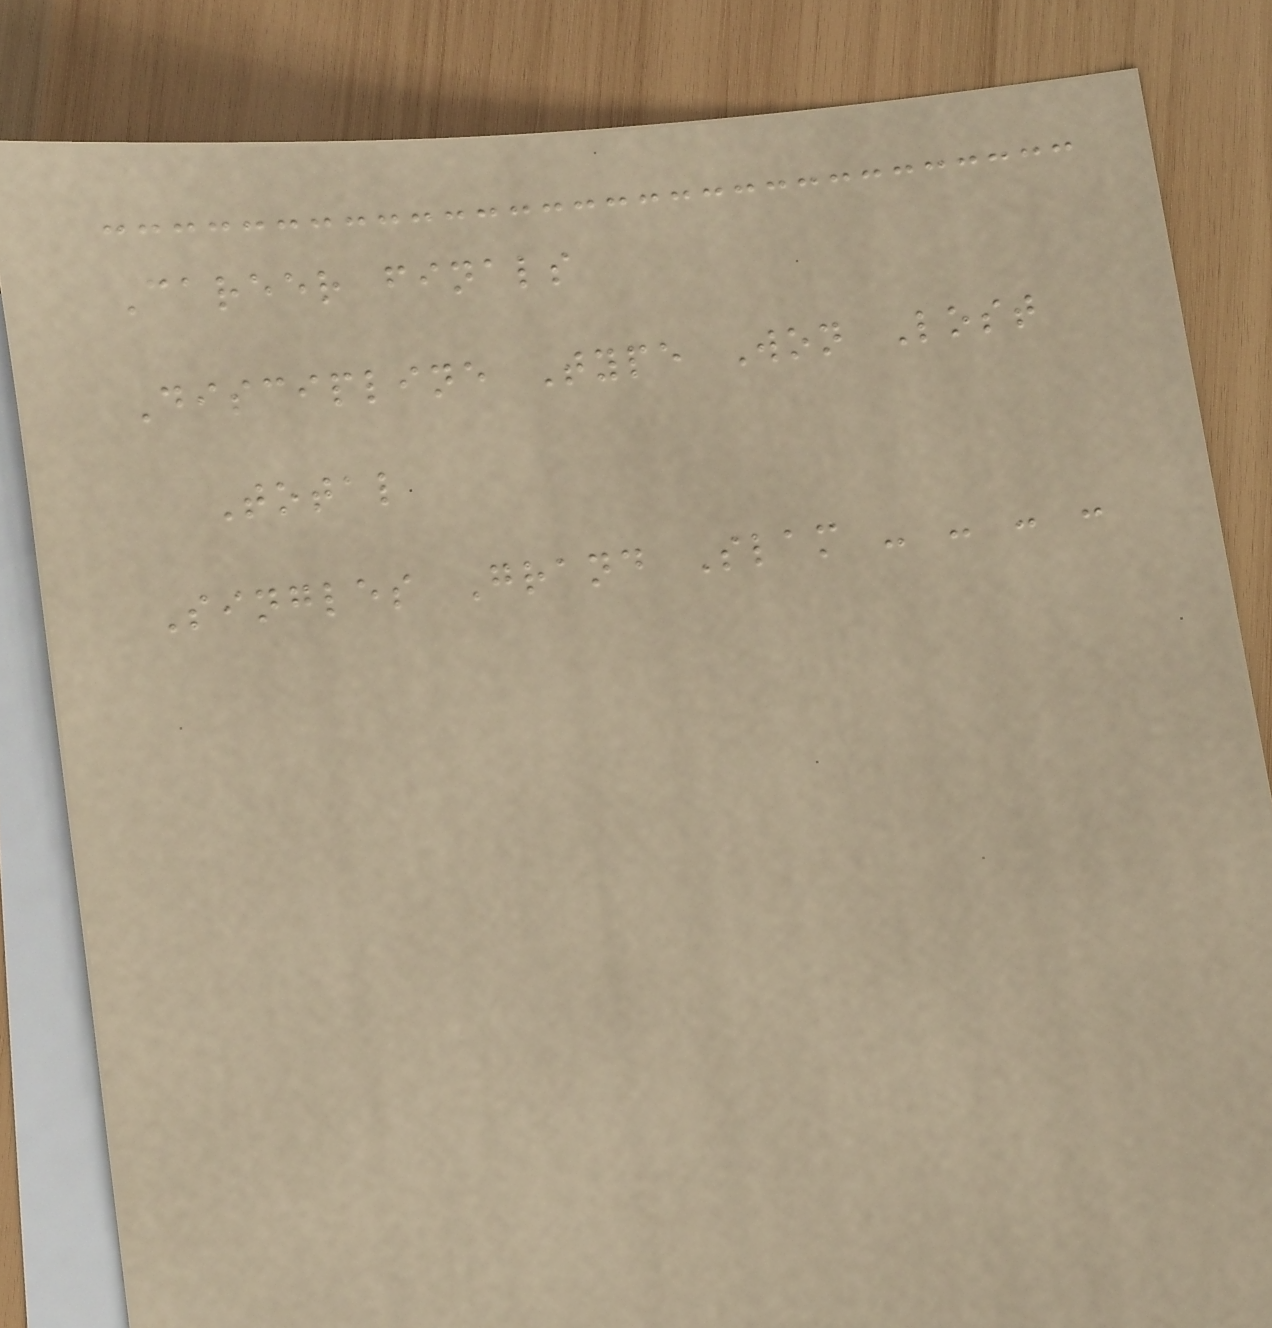Career finals
Discipline Type Won Lost
Total
Singles Grand Slam - - - -
